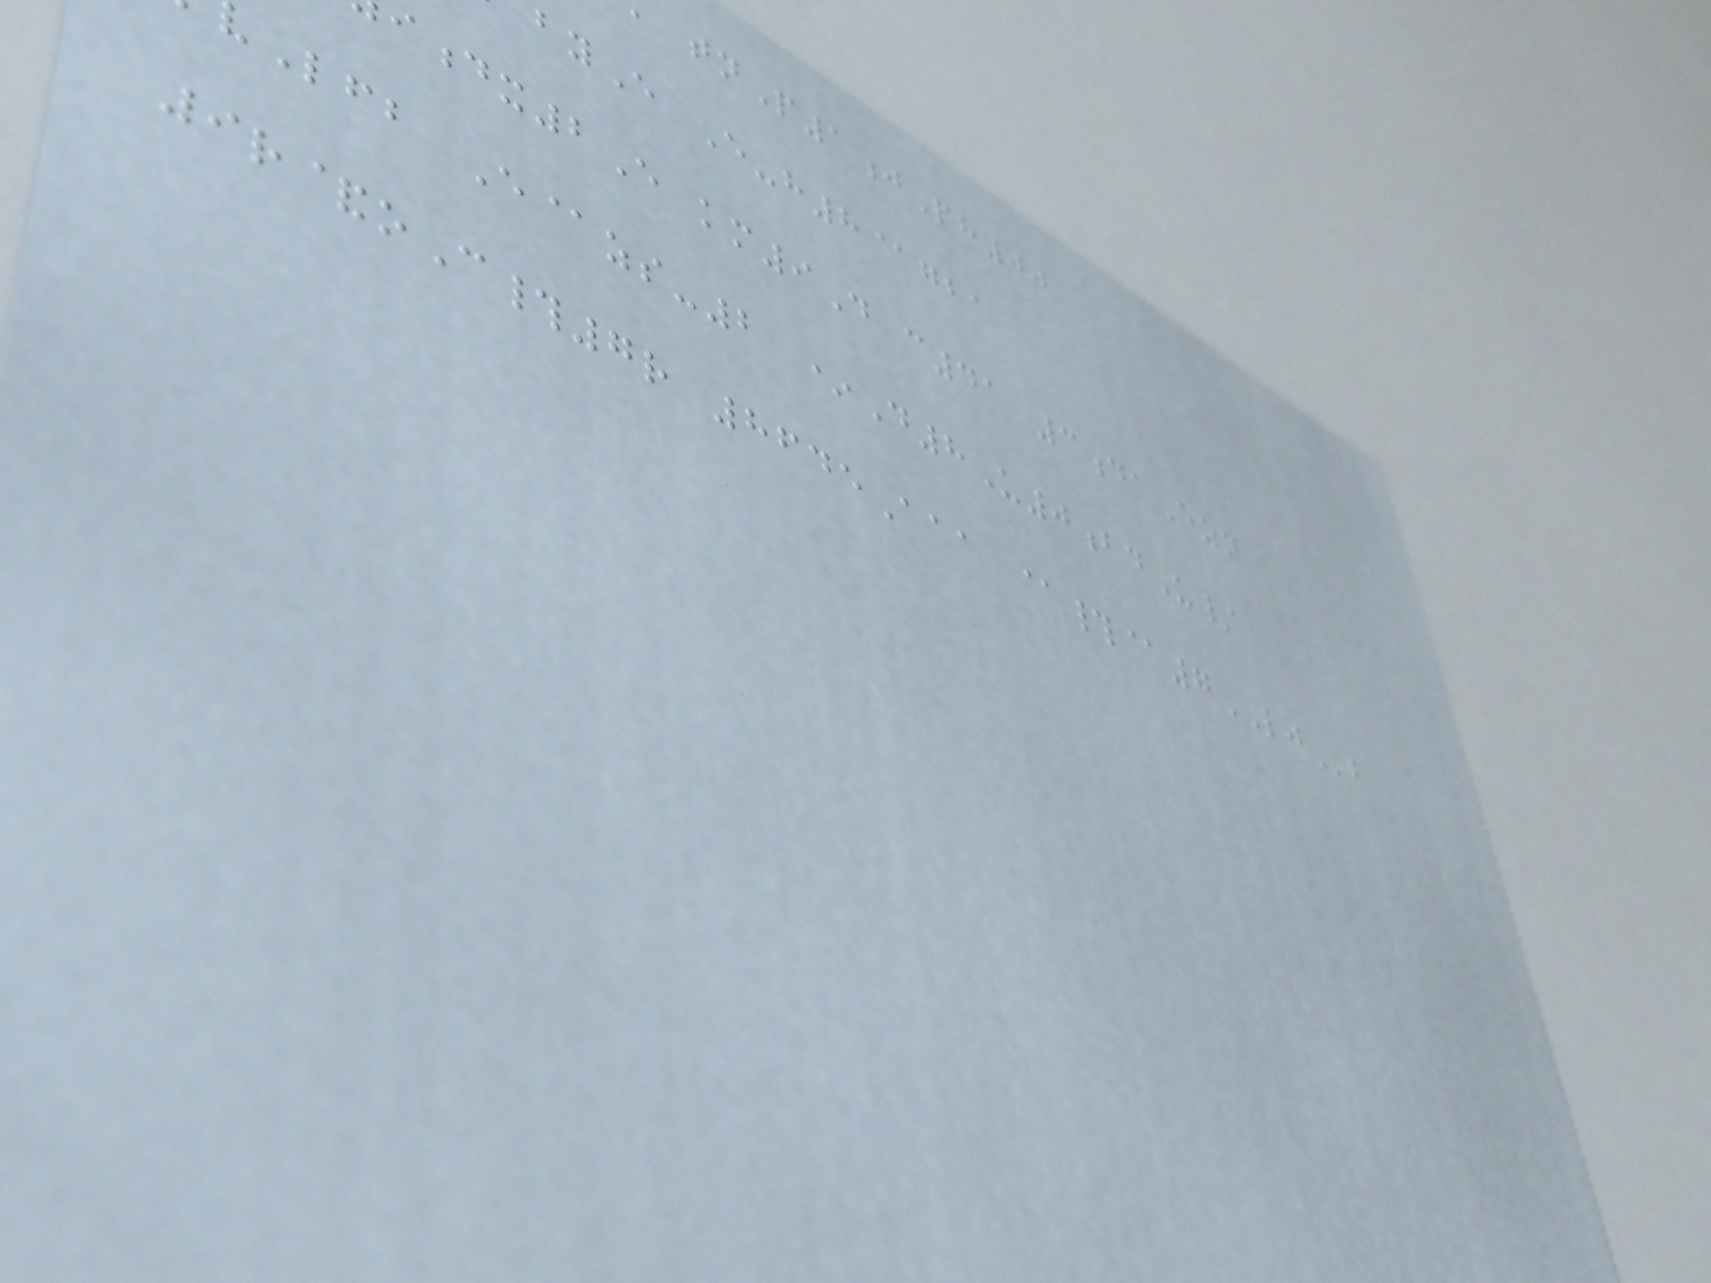tnP1jPh00
yE E-h8@gba
dx2E km9D c41 3daEzn
Lfb E@zs-2 *D8U0bdU/
9r&oC#7r 8645Aaa @#@7LJb
